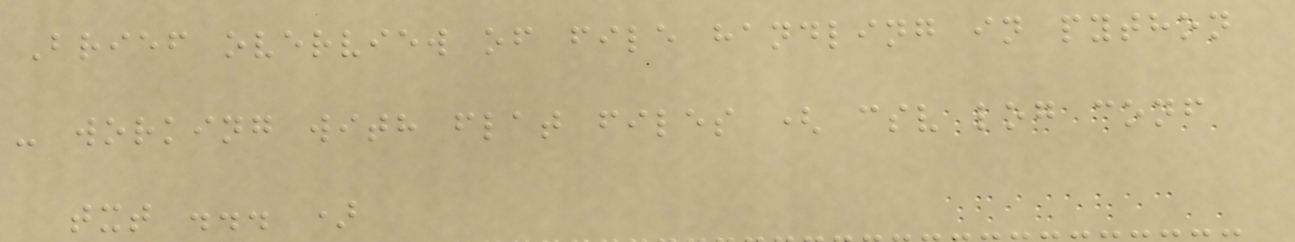Brief overview of file handling in python
- working with flat files ( csv log conf
txt ... )
